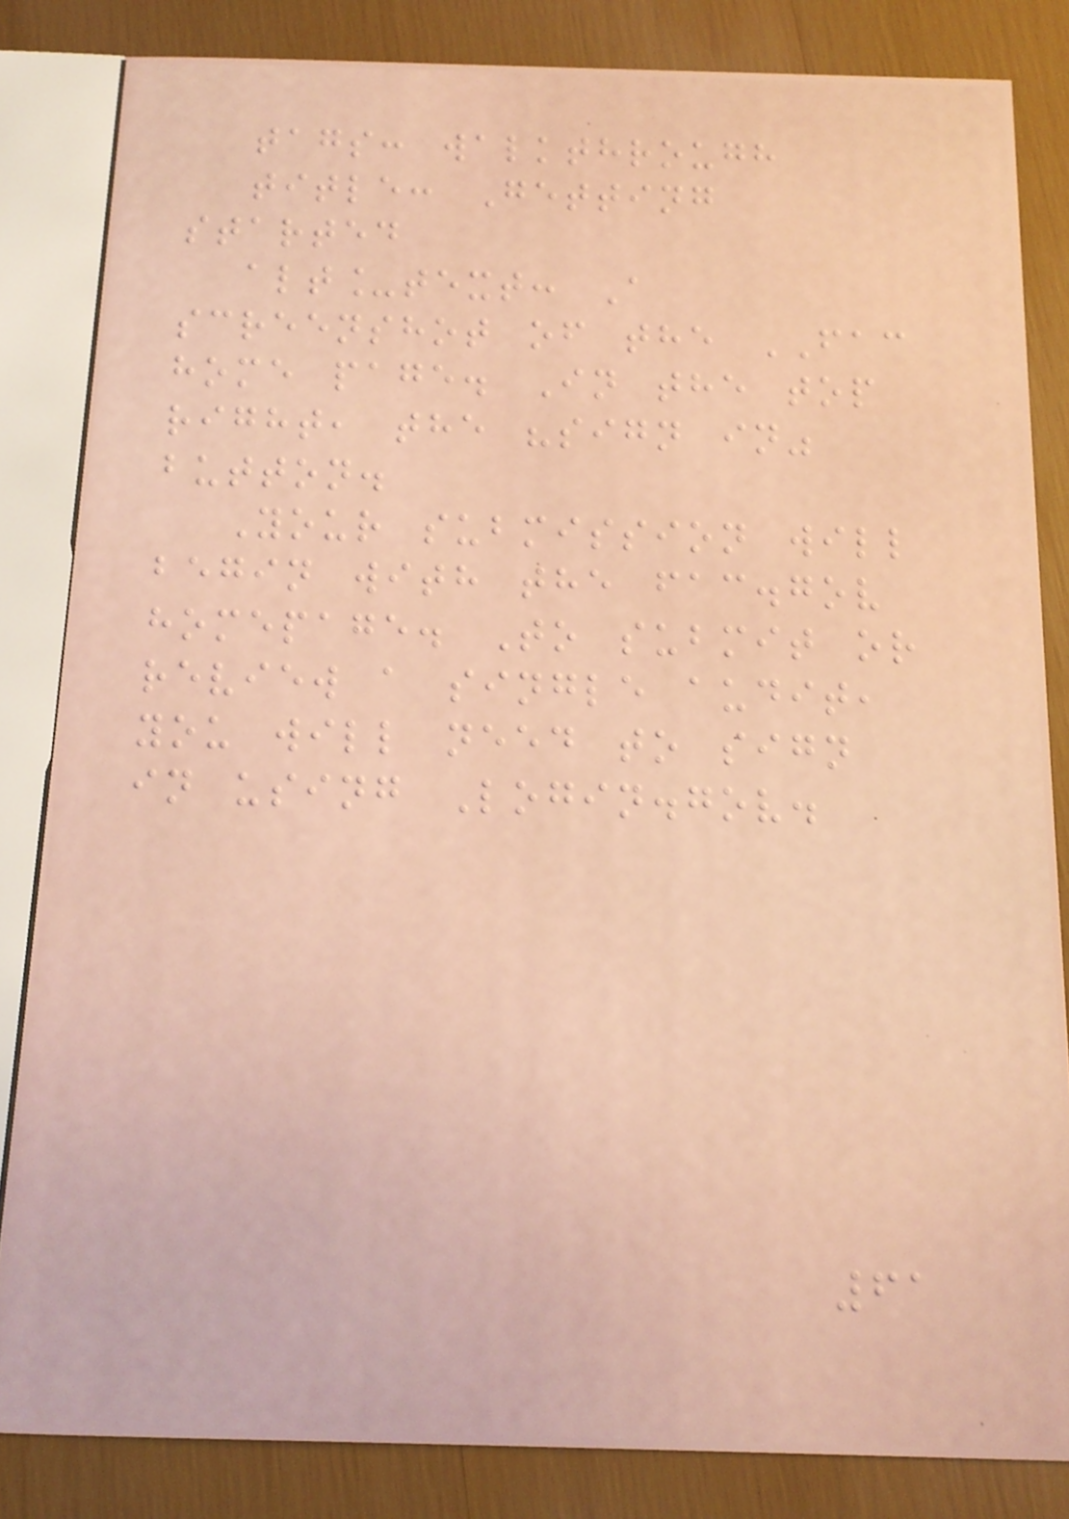tags: walkthrough
title: Getting
started
alt_text: A
screenshot of the FAC
home page. In the top
right, the "sign in"
button.
Your submission will
begin with the fac.gov
homepage. To submit or
review a single audit,
you will need to sign
in using Login.gov.
61
